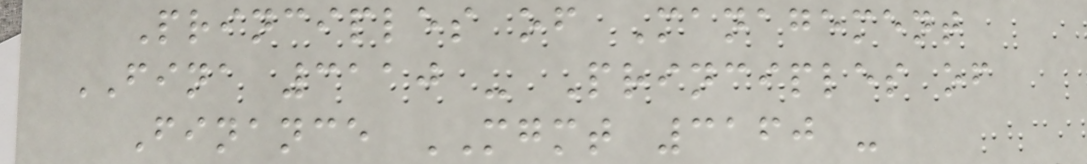Principles of Management
FINA 3110 - Principles of
Finance MGMT 3160 -
